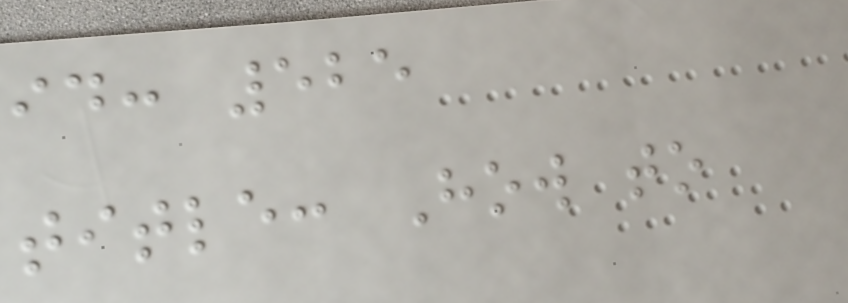id: 525
title: How to
